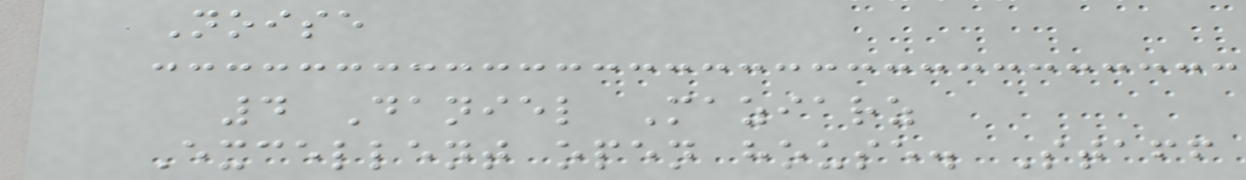Noise
4 Daniel Maziarz
Excellent open house. Staff
